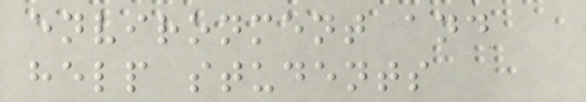environment and
help students
